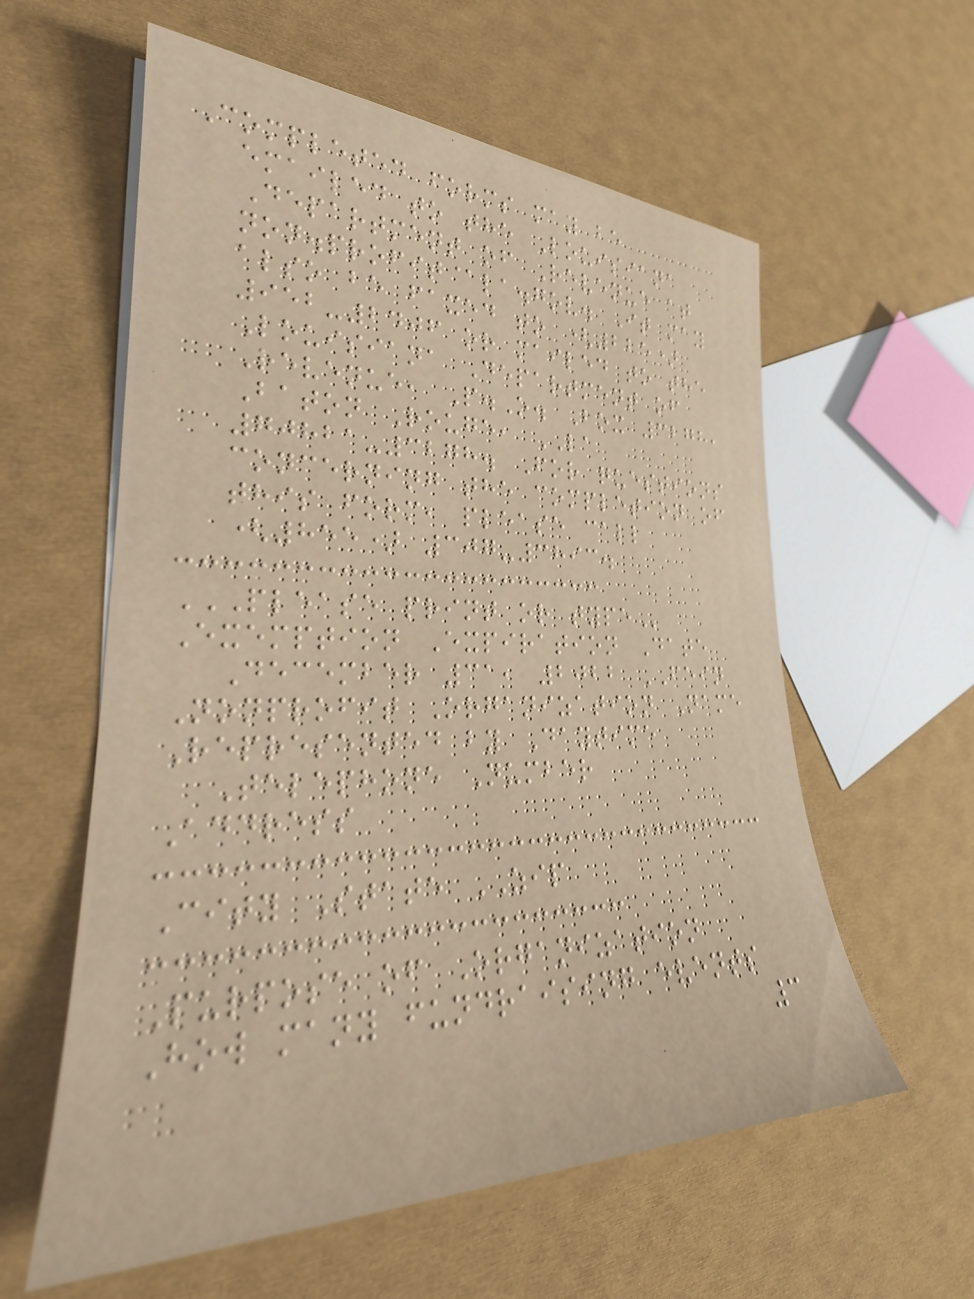Completed forms may be
emailed to the Louisiana
Department of Revenue at
non.profit@la.gov. It may
also be faxed to (225)
952-2406 or mailed to the
Louisiana Department of
Revenue, P.O. Box 3278,
Baton Rouge, LA
70821-3278. For questions
concerning the completion of
this form, please call
(855) 307-3893.
PLEASE PRINT OR TYPE
Exemption Expiration Date
December 31, 2022 FEIN
Nonprofit Organization Name
Represented by Daytime
Telephone Number
Address
City State ZIP
Purpose of Organization
How many fundraising events
3
